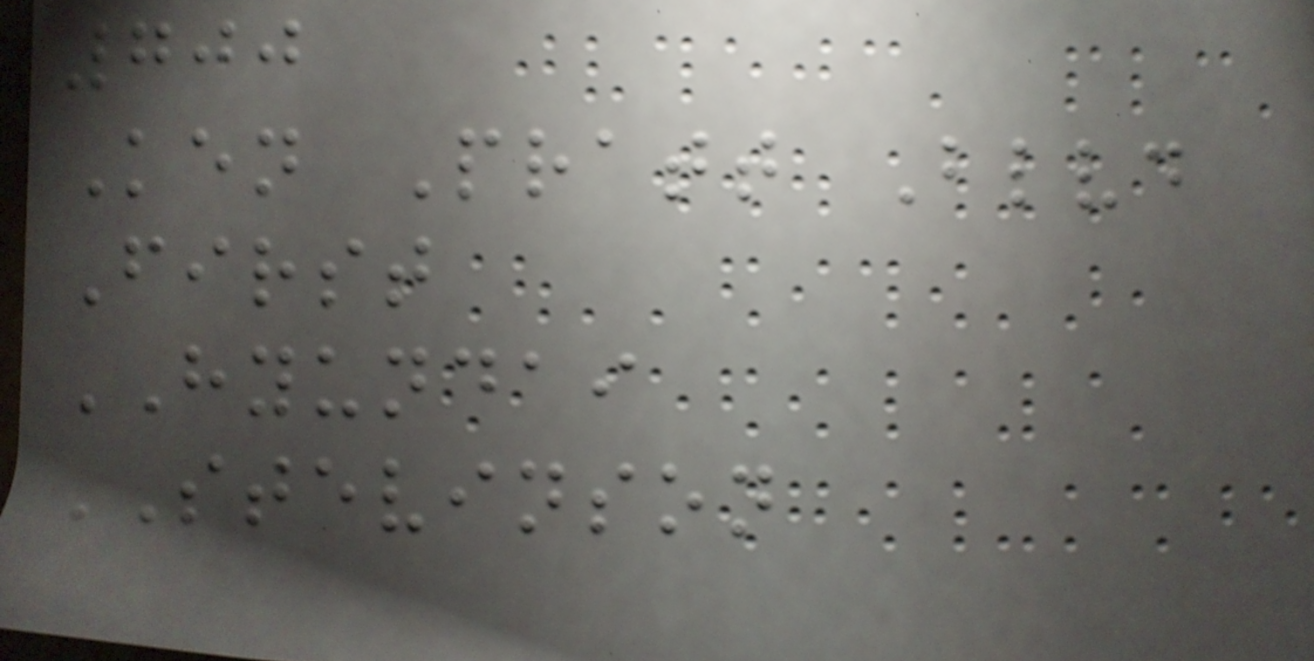700
Ken Pratt Blvd
First
HYUNDAI
STEVINSON
